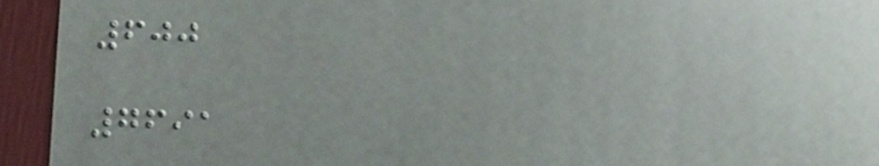600
7691
